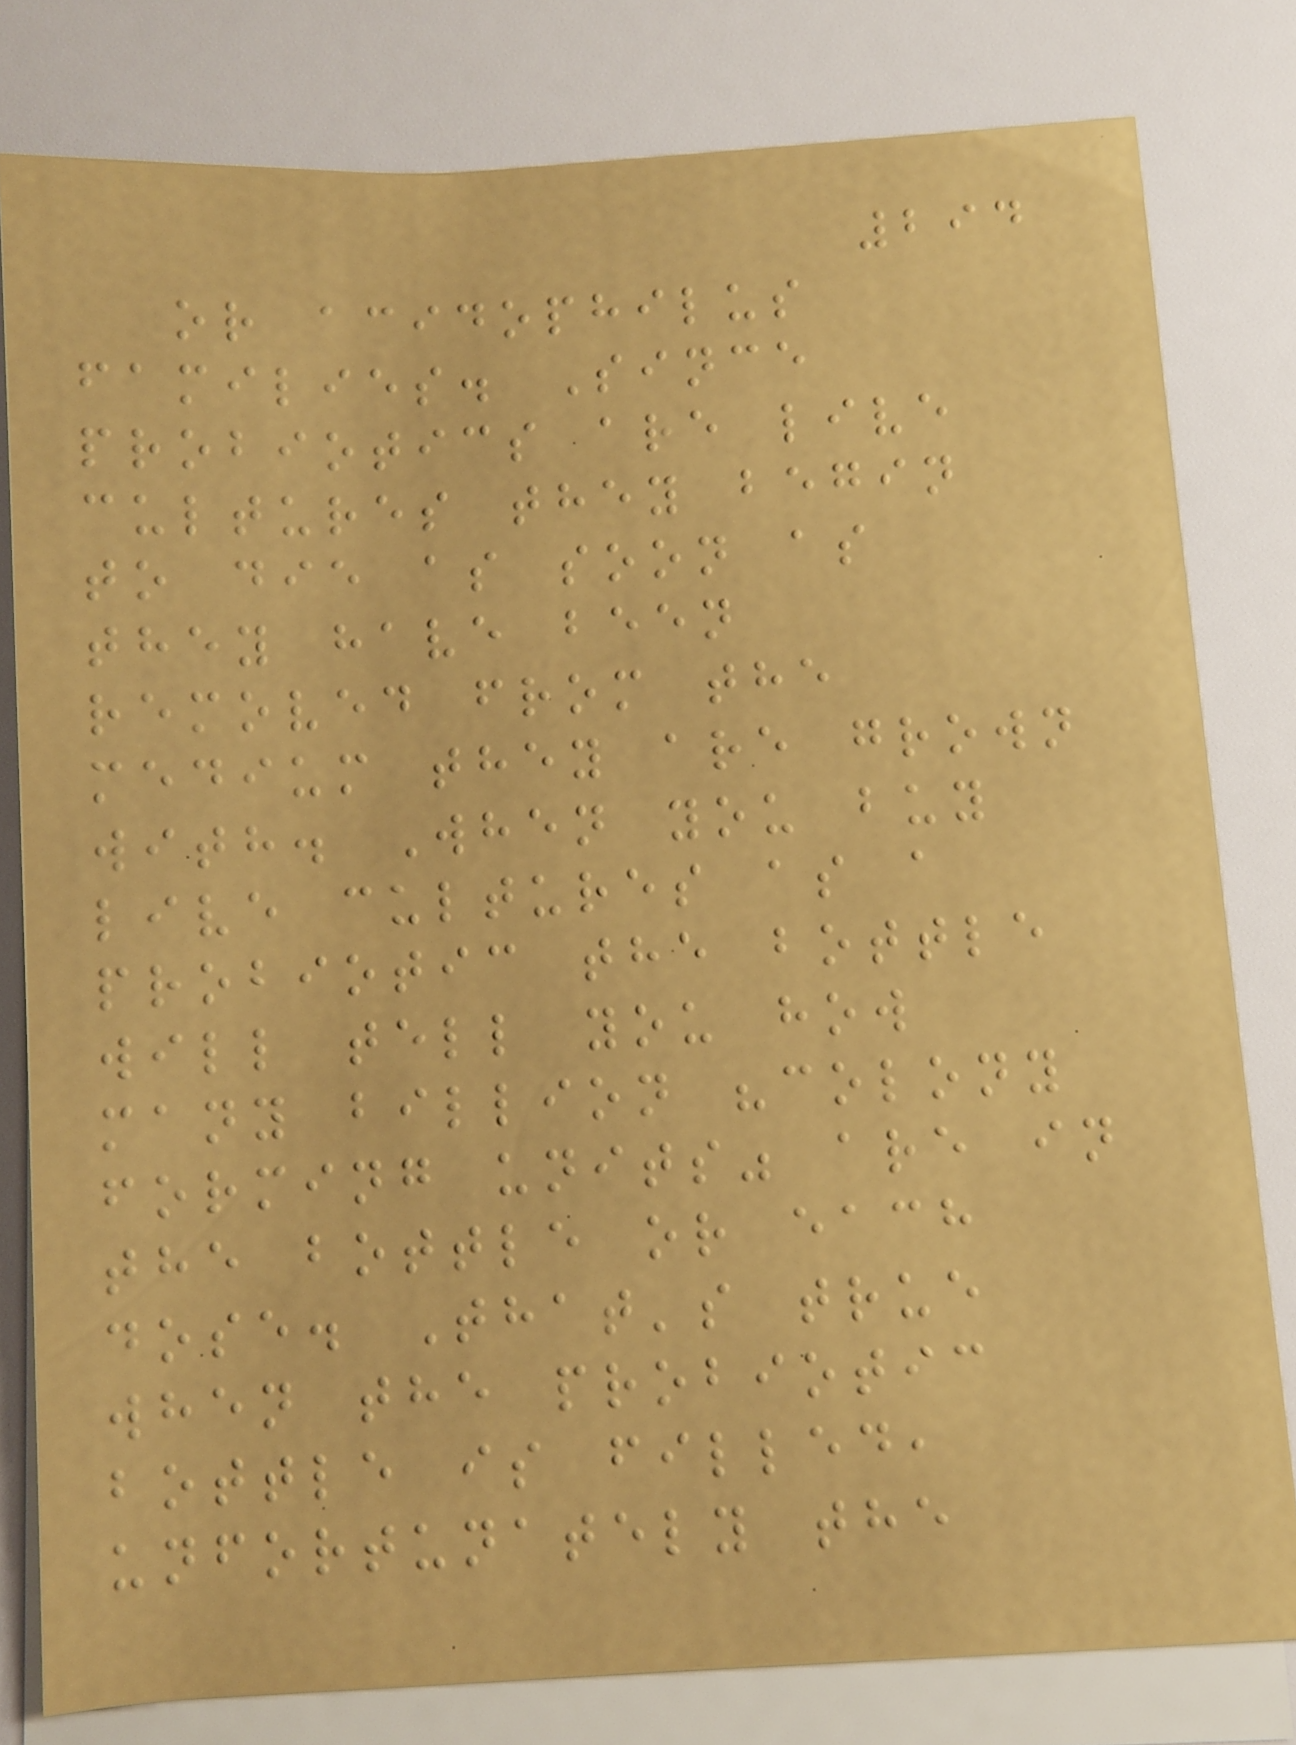294
or acidophilus
families. Since
probiotics are live
cultures they begin
to die as soon as
they have been
removed from the
medium they are grown
with. When you buy
live cultures as a
probiotic the bottle
will tell you how
many billion "colony
forming units" are in
the bottle or each
dose. That's true
when the probiotic
bottle is filled,
unfortunately the
